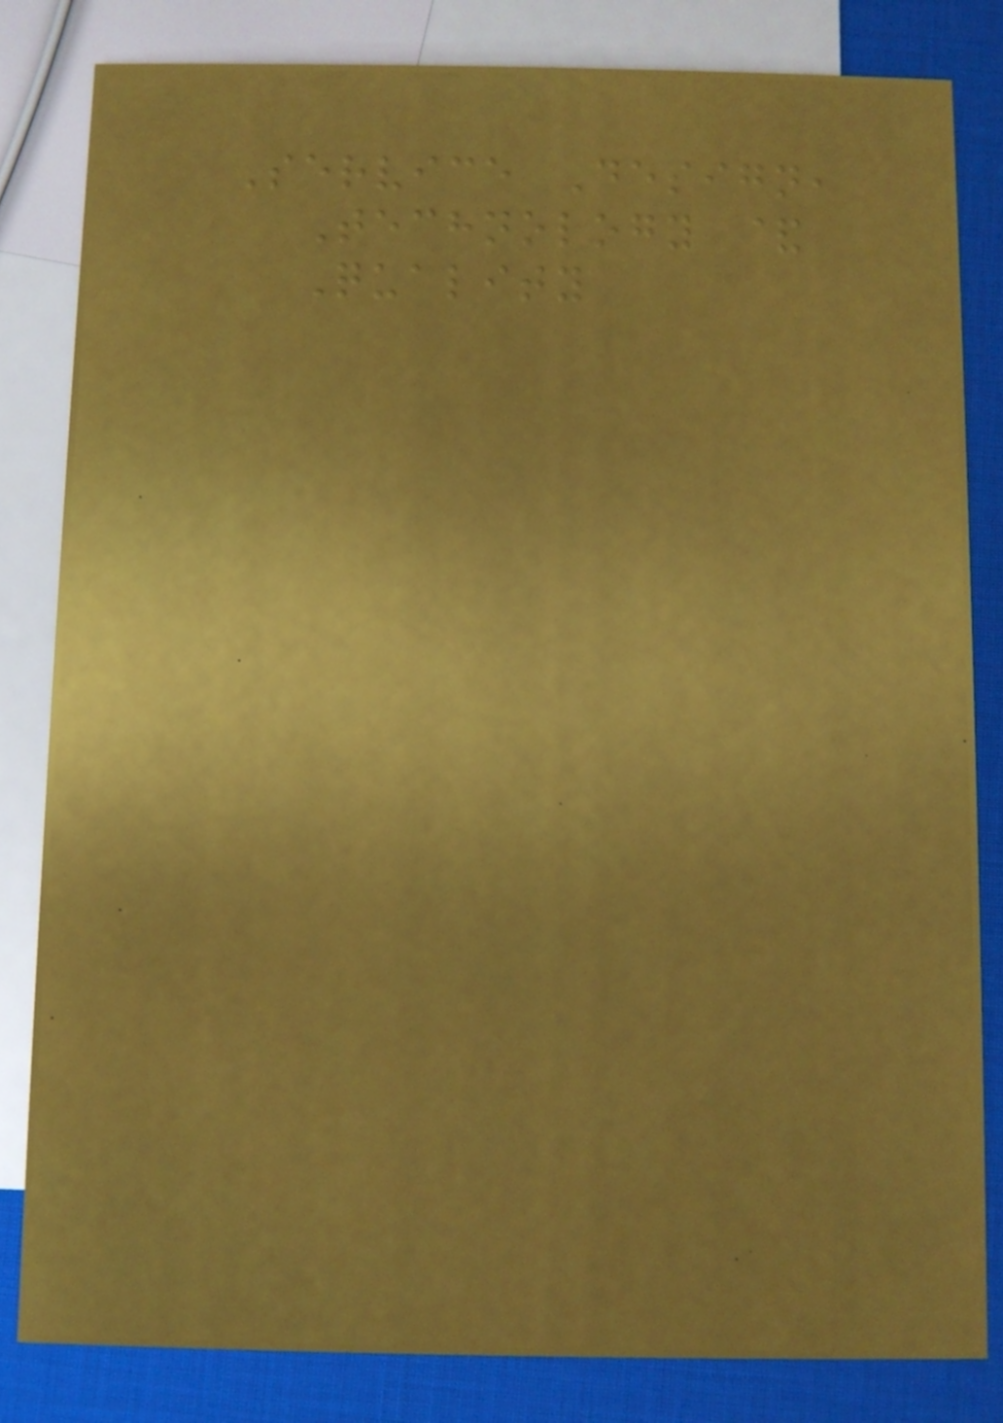Service Design,
Technology &
Quality
